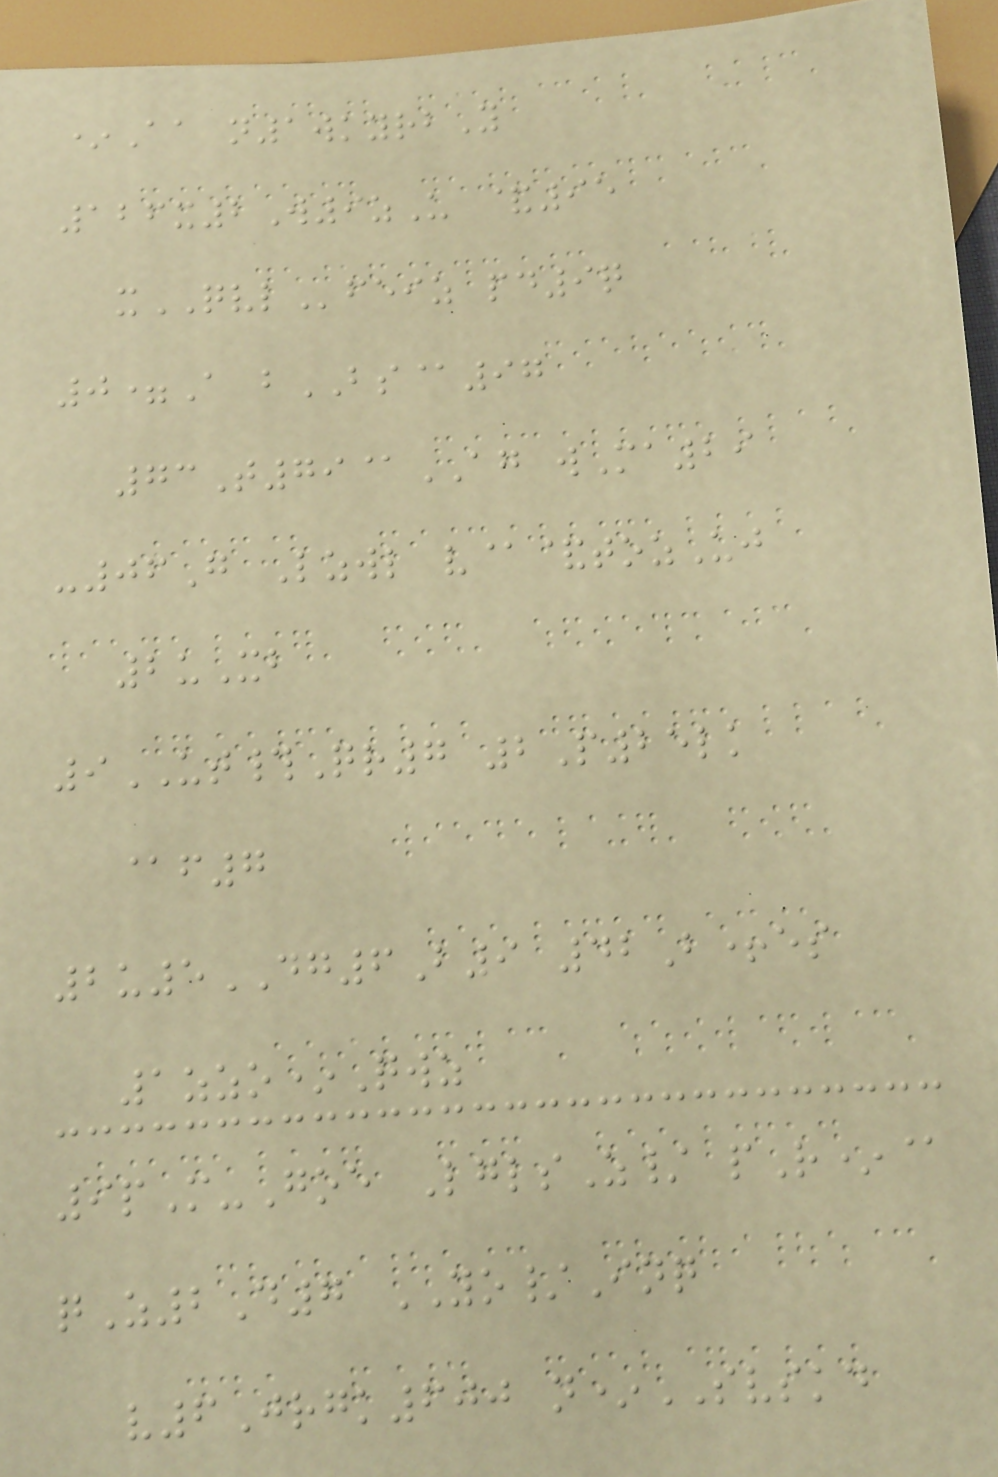*Aa n1wkyrbY
126x2W9zU &95
xQVLfeiz pd9q
0=A bBS@97
73T79@AG wMa29
-06G Lzwl v@&tozUj
2uXb
9UT#Qr7 2P25lk
@f7
2u5DG6B9 42B+es
1zzo*Qwz
9pM-Goe LglsZ/ pR*@
qZ2D7 YO/Inq
v6Jrgk600 n*SVSKD
